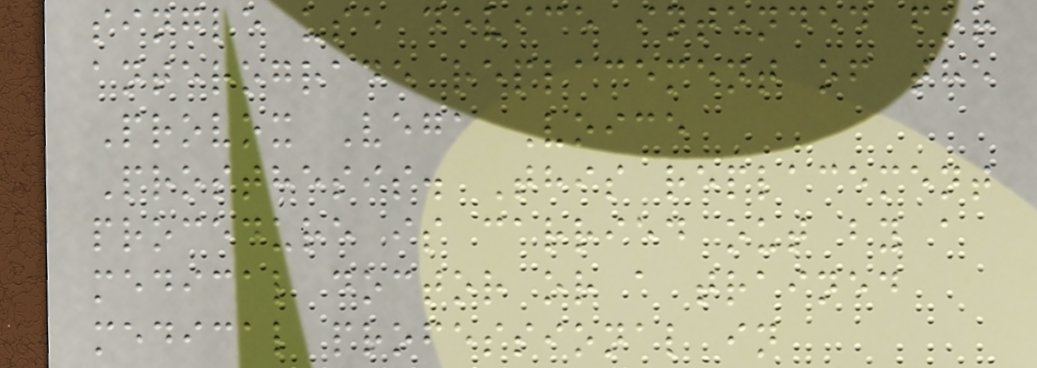single use device intended for
anterograde replacement of the
Provox Vega Voice
Prosthesis. This replacement
procedure is carried out by a
medical doctor or a trained
medical professional in
